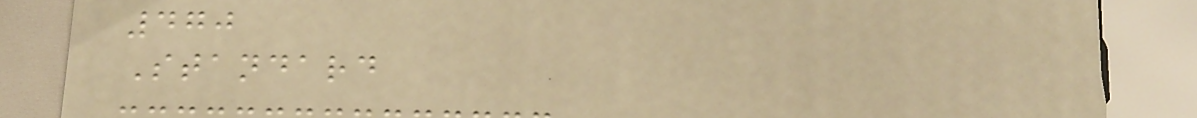470
Standard
